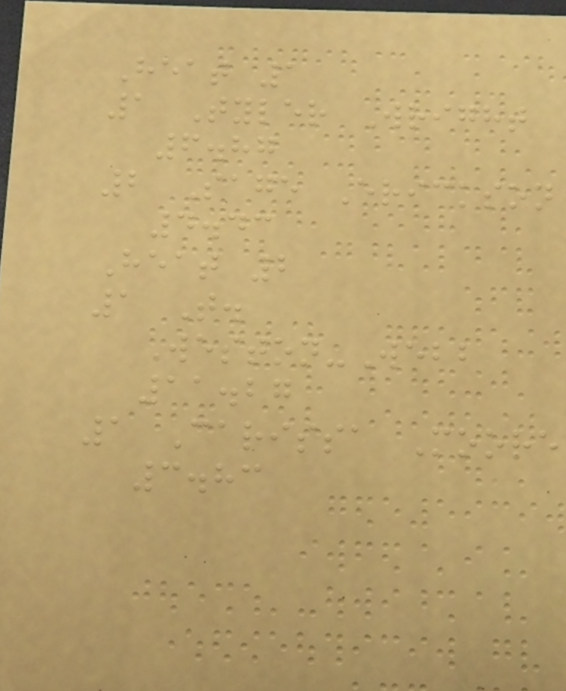Heat 1
1 Tyler Wright
6.87
2 Sage Erickson
4.43
Heat 2
1 T.
Weston-Webb
11.27
1 Carissa Moore
3.83
